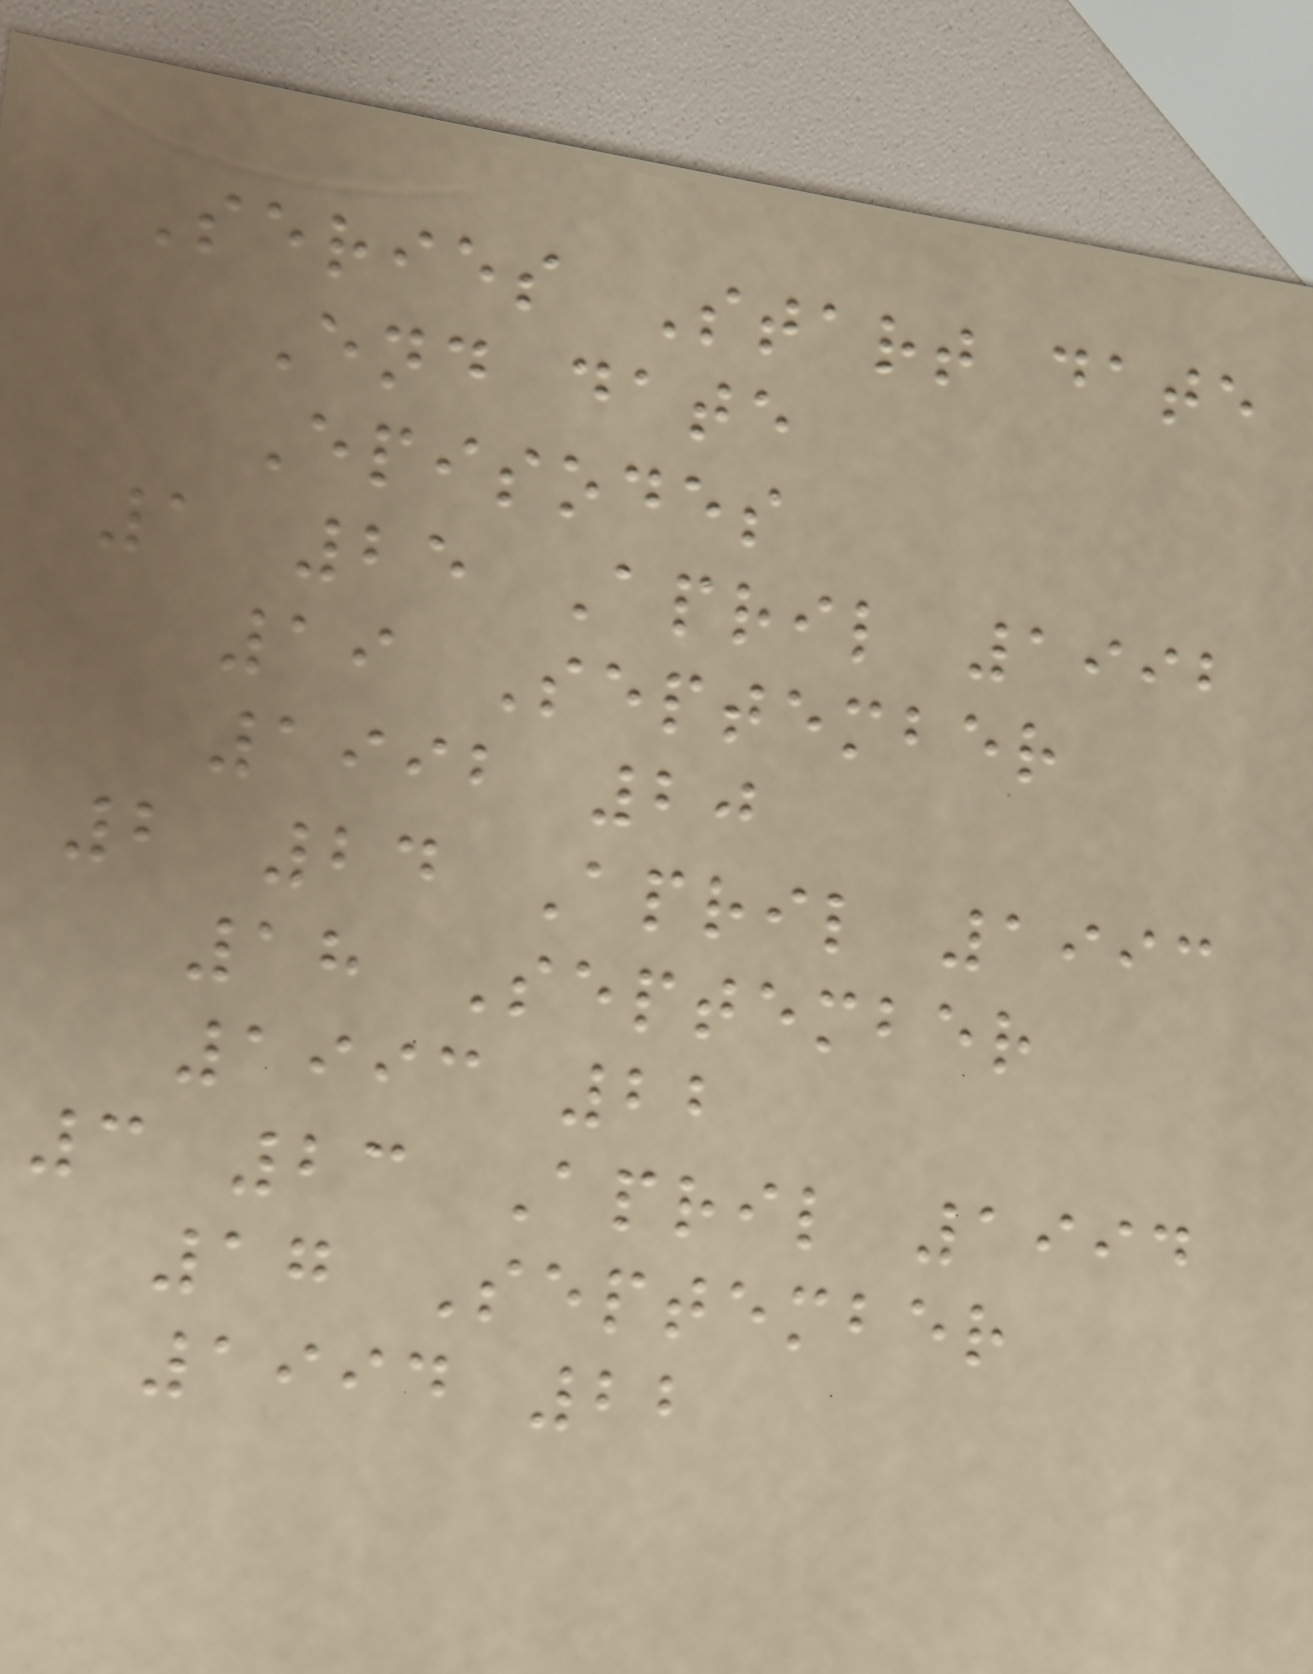Series Start date
End date
Episodes
1 25 April 1992
19 September
1992 20
2 24 April 1993
18 September
1993 22
3 23 April 1994
17 September
1994 22
